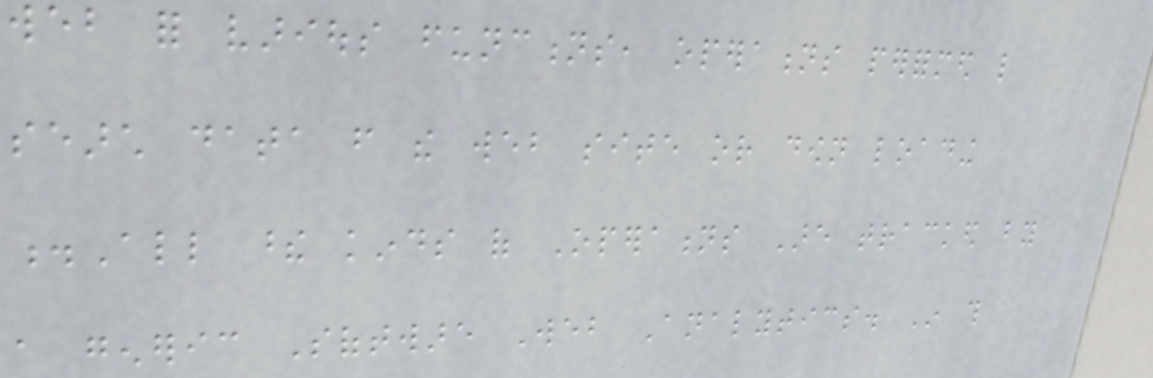web for various functions, operations performed like
search data from the web site or down loading
.All these kinds of Operations Are tracked by
a generic Software Web Analytics. In this
